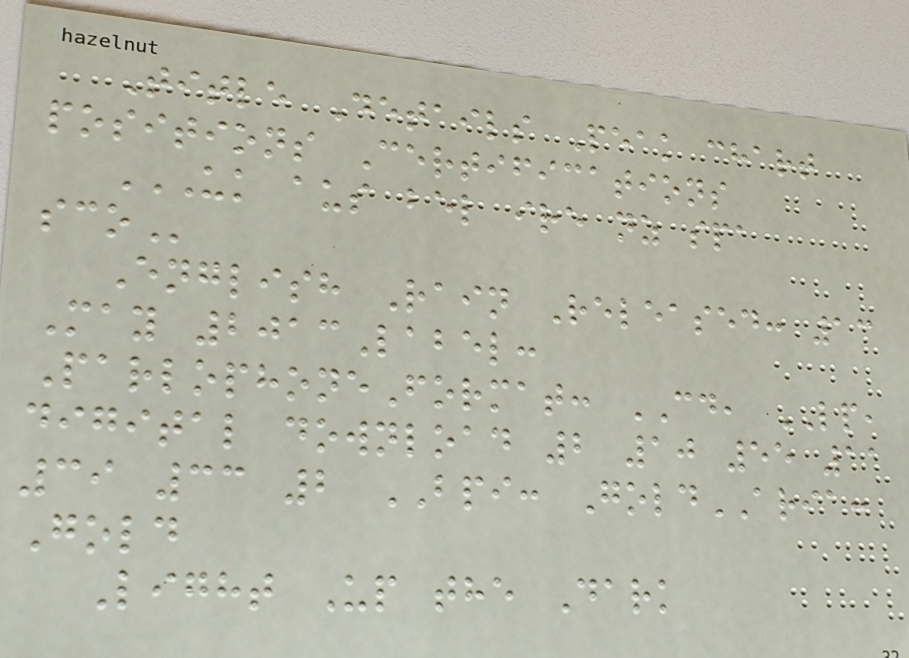Title Details Peak chart
positions Certifications
UK AUS BEL IRE NZ SPA
SCO
English Rain Released: 13
May 2013Label:
ParlophoneFormat: CD, LP,
digital download 2 10 55 11
39 33 2 BPI: GoldARIA:
Gold
Light Up the Dark
